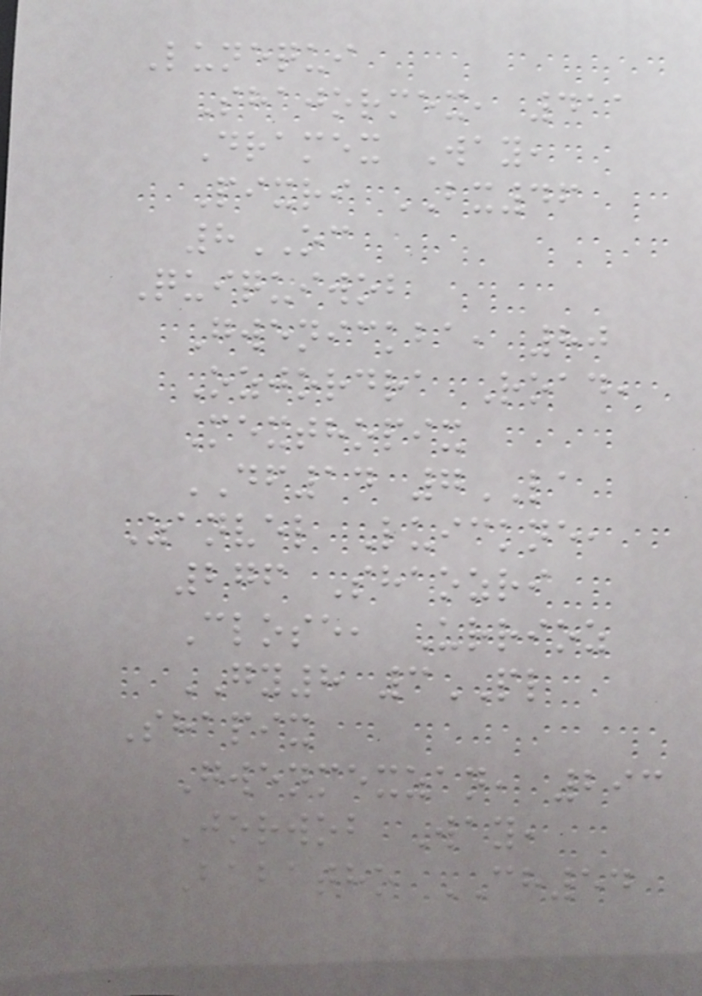Lunequi
Shajormex, 411
Dramex Way,
Pixri BX46
8OC
Quiquiwob
Gwenickba, 80
Ozjordra Road,
Mexthopix
DF14 7LA
Zanvel Luickne,
276 Shaozri
Close, Urrioz
GY8 3PL
Shapix
Gwenmexzan, 293
Jorwob Way,
Babatho CH54
